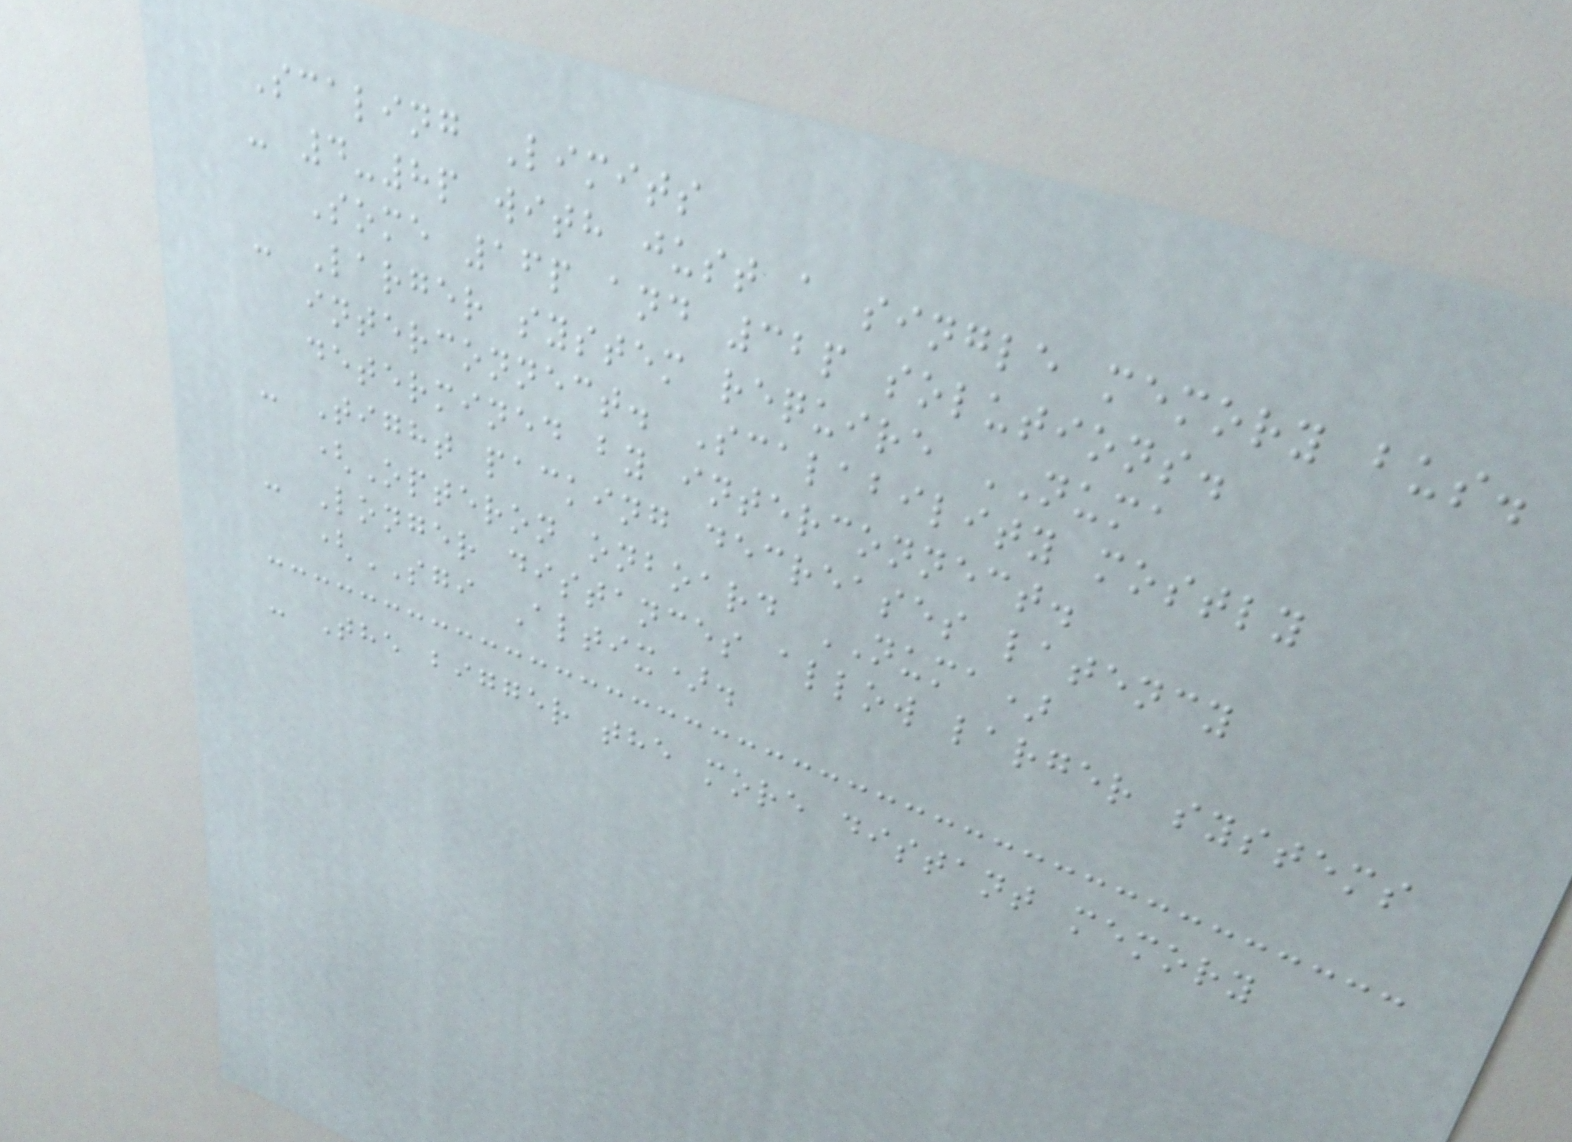Scaling Limits
- 4-8p with just a single memory bus.
Some 16p and 32p solutions.
- Larger system require NUMA
interconnect. Scalability mostly
determined by interconnect.
- Tight packing decreases latency
(Opteron onboard NUMA)
- Longer distances allow larger systems
(SGI Altix).
- The bigger the more distant memory
